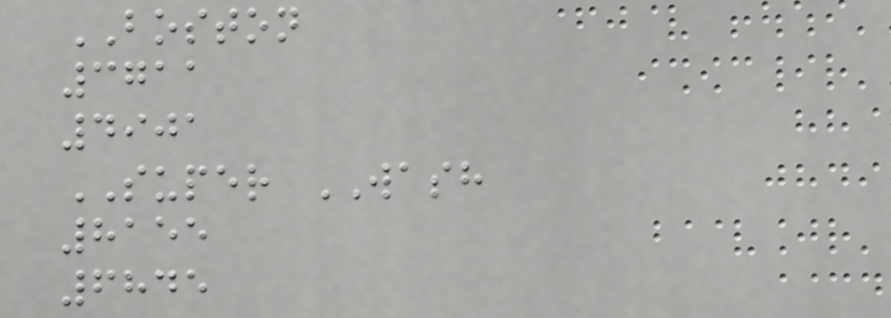BOSTON
3711
4901
SUPER WASH
8155
6845
